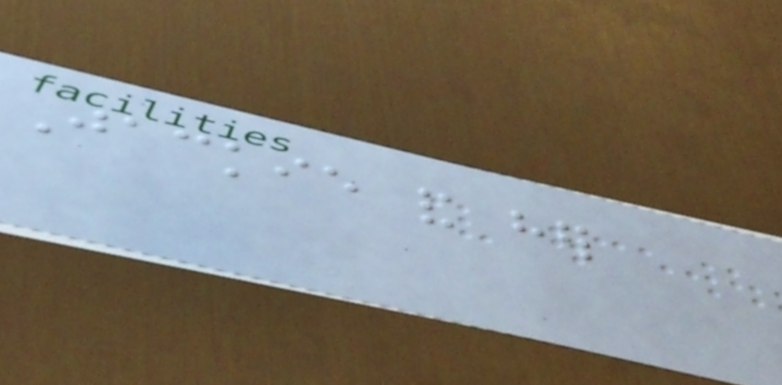Jackie and her
